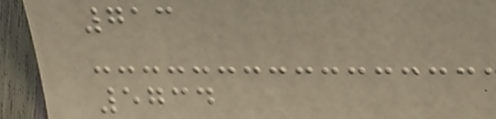713
5734
